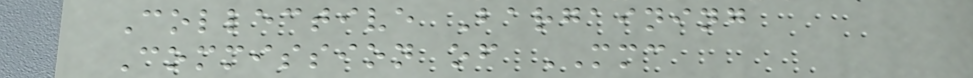Collective Bargaining
Commission of MMC
